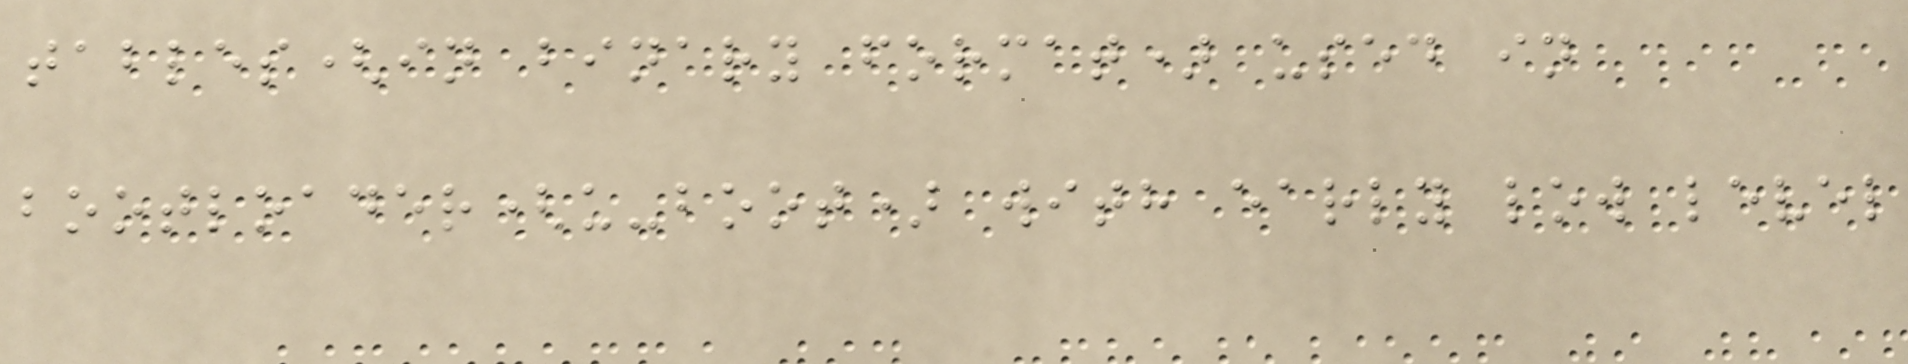tables(in binary format) used in
bootloader(u-boot) with early low level
